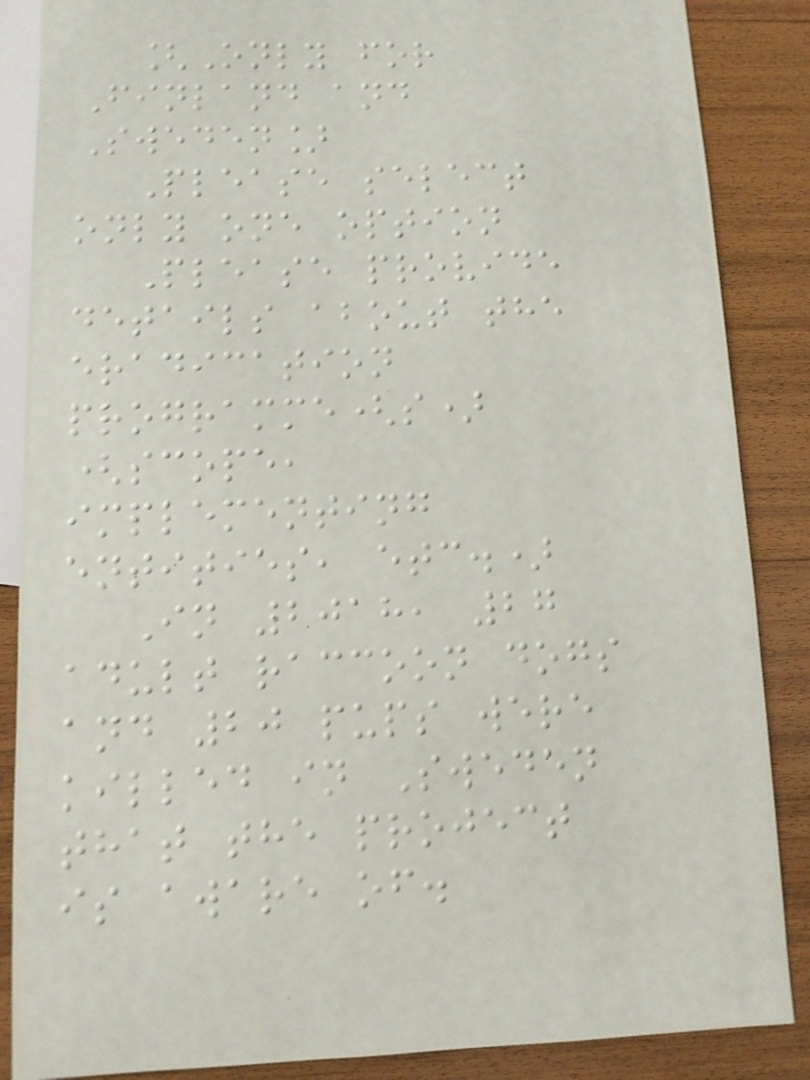[Only for
Finland and
Sweden]
Please select
only one option
Please provide
details about the
eradication
programme(s)
(scope,
implementing
entities, etc.)
In 2018, 27
adult raccoon dogs
and 20 pups were
killed in Sweden
that the project
is aware of.
